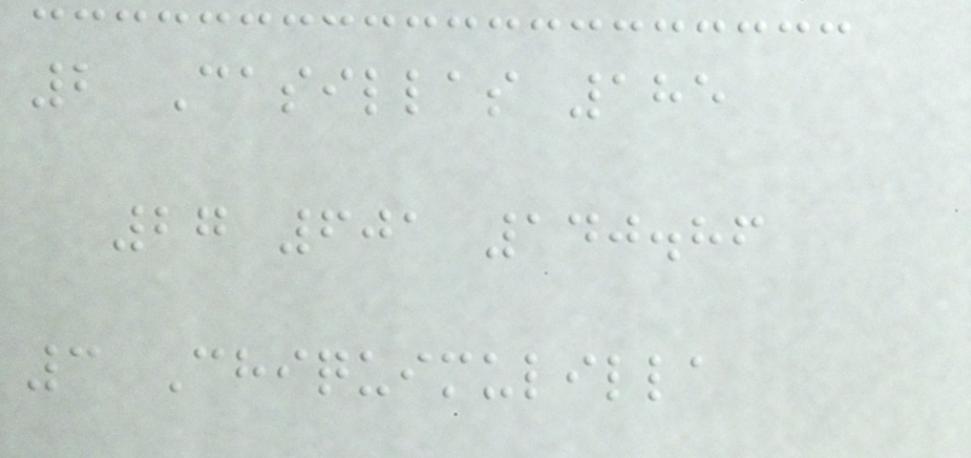2 Casillas 185
27 601 140.86
3 Chiquimulilla
